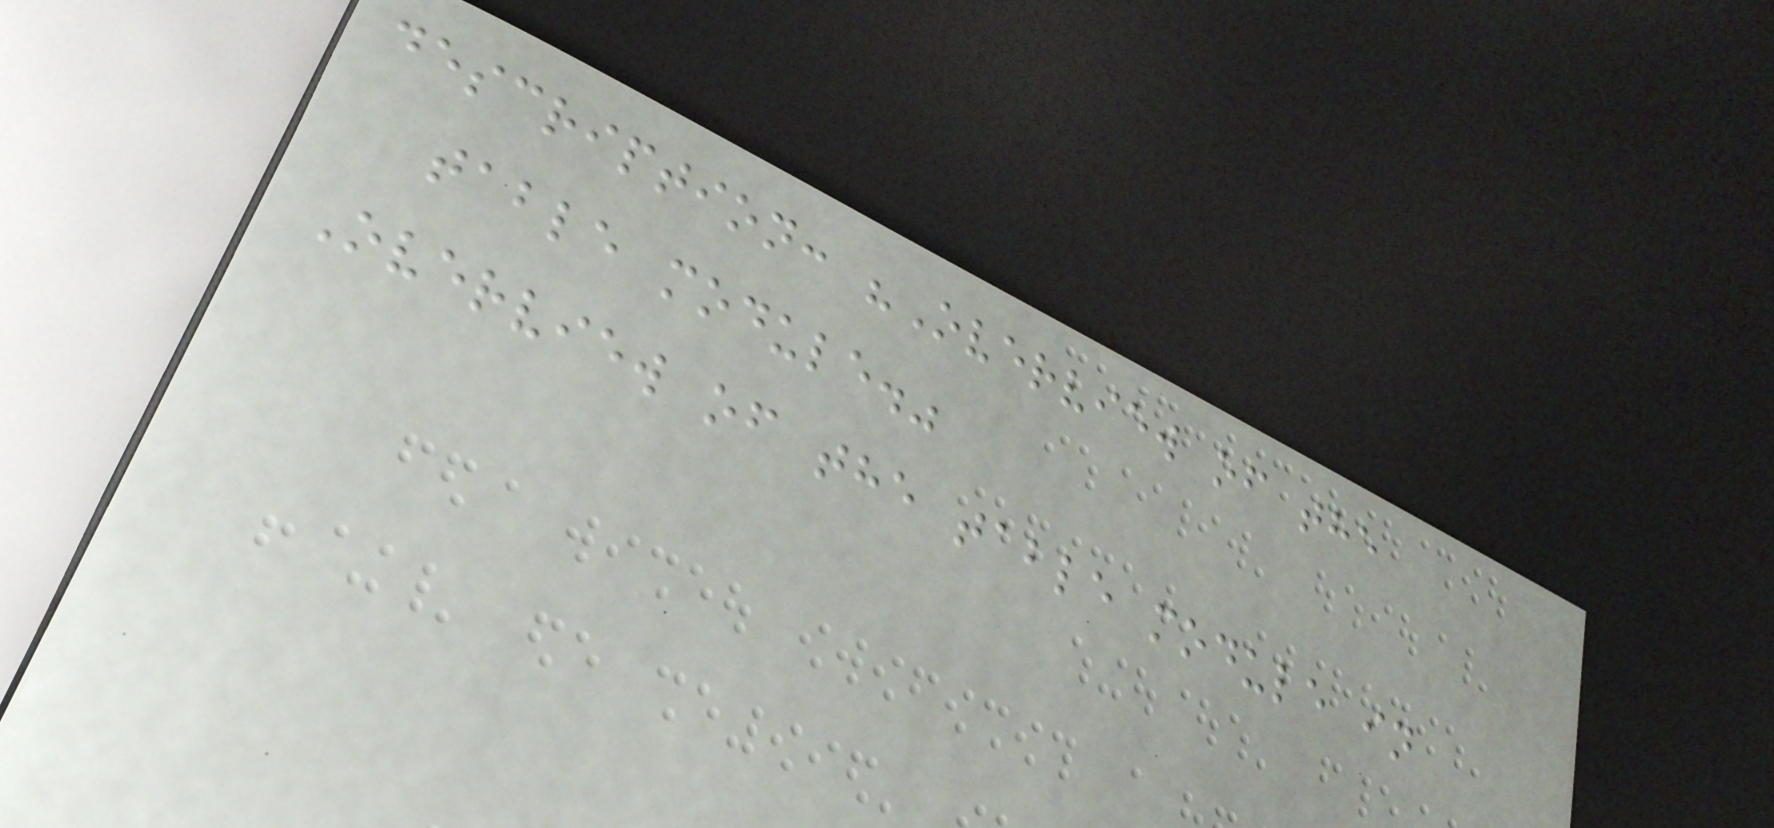description: "Overview of the
table module."
Overview of the table module in
